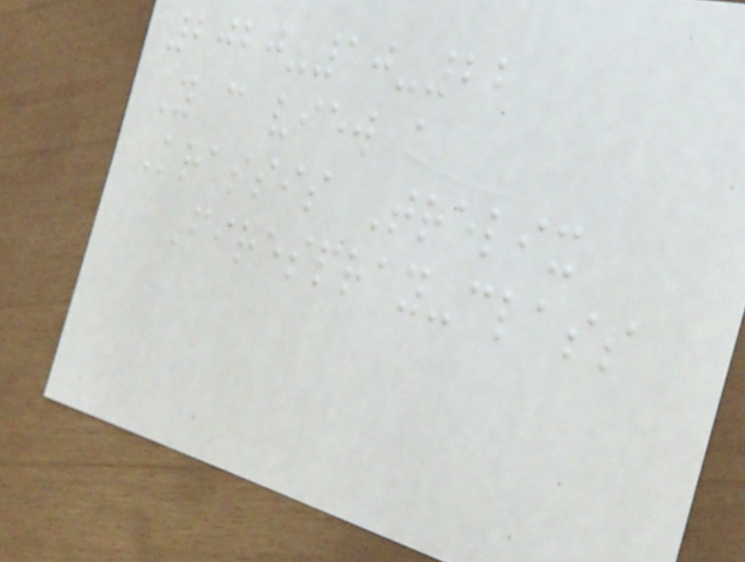2020-10-22
You can view a
Krassis Trelix
Firespray-class
